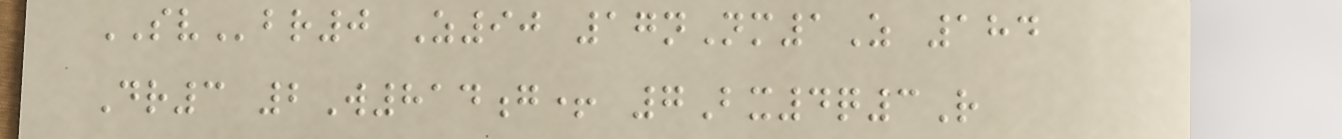SVbr0 Z90 17nNm1Z 184
Dr3 2W814g+ 7Bx4q3R
